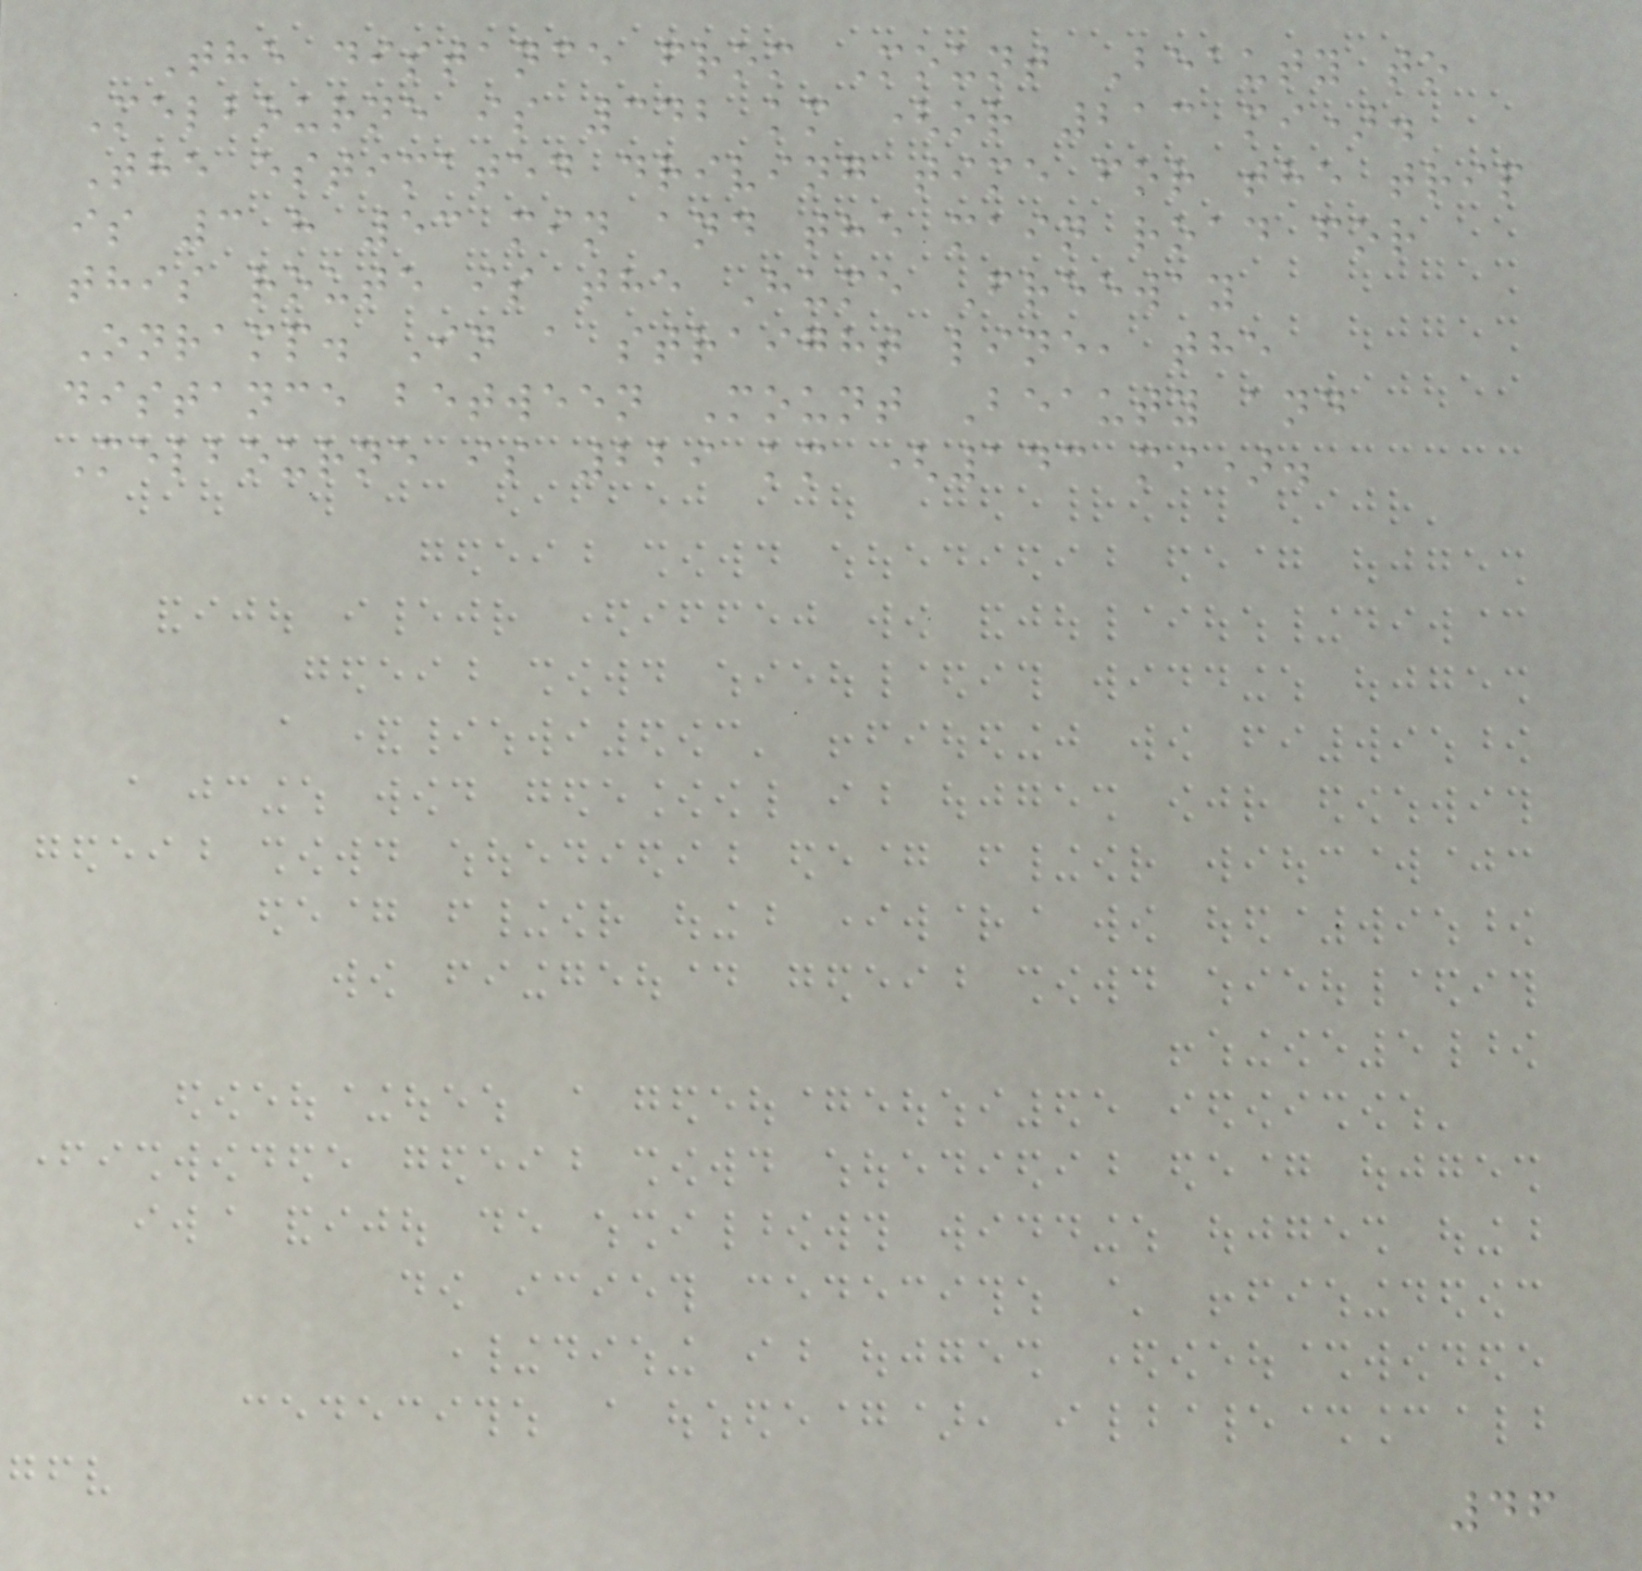The distance from Mount Beauty to
Melbourne is 342 km (or 213 mi).
The estimated driving time for the trip
is 3 h 53 min and the main road for
this route is the Hume Freeway
Onramp. In a straight line, the
distance between Mount Beauty and
Melbourne is 229 km (143 mi).
46
